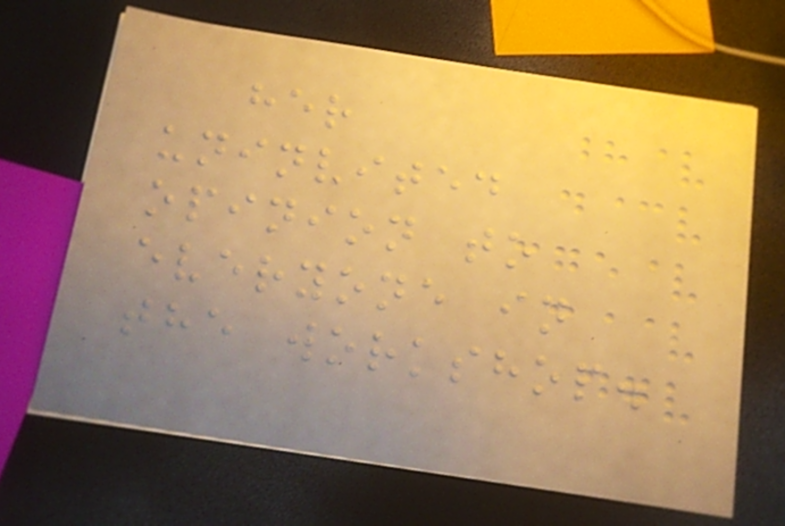her
uninvited
opinion to
everyone in
the workshop.
